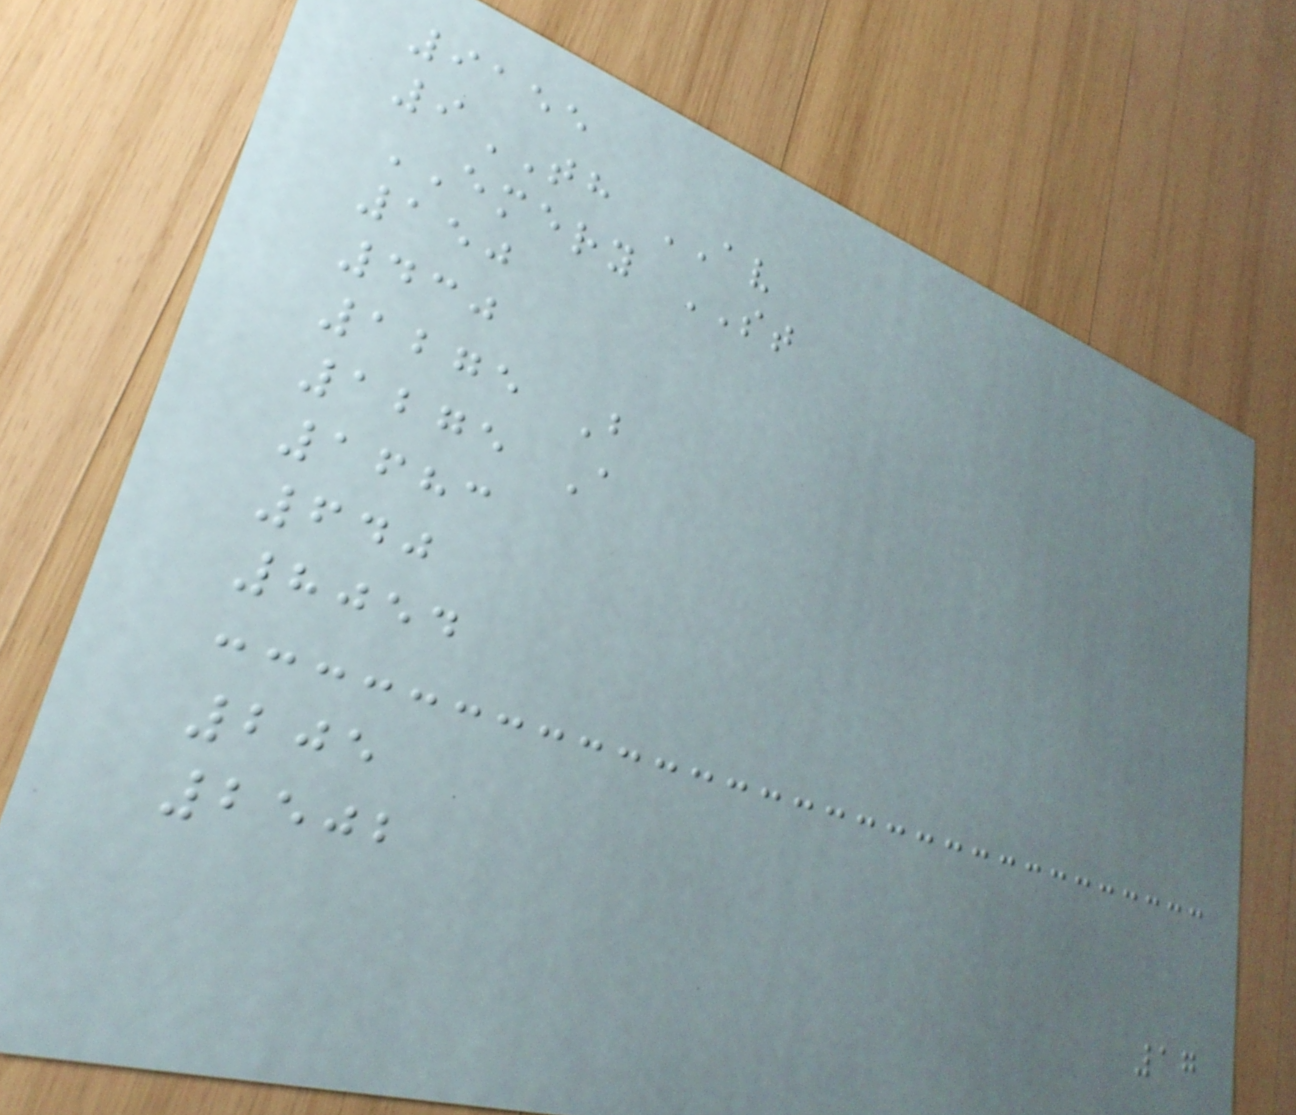9155
9TH AV
EMERY ST
150
430
1275 B
1275 A
1683
640
8054
205
2502
17
